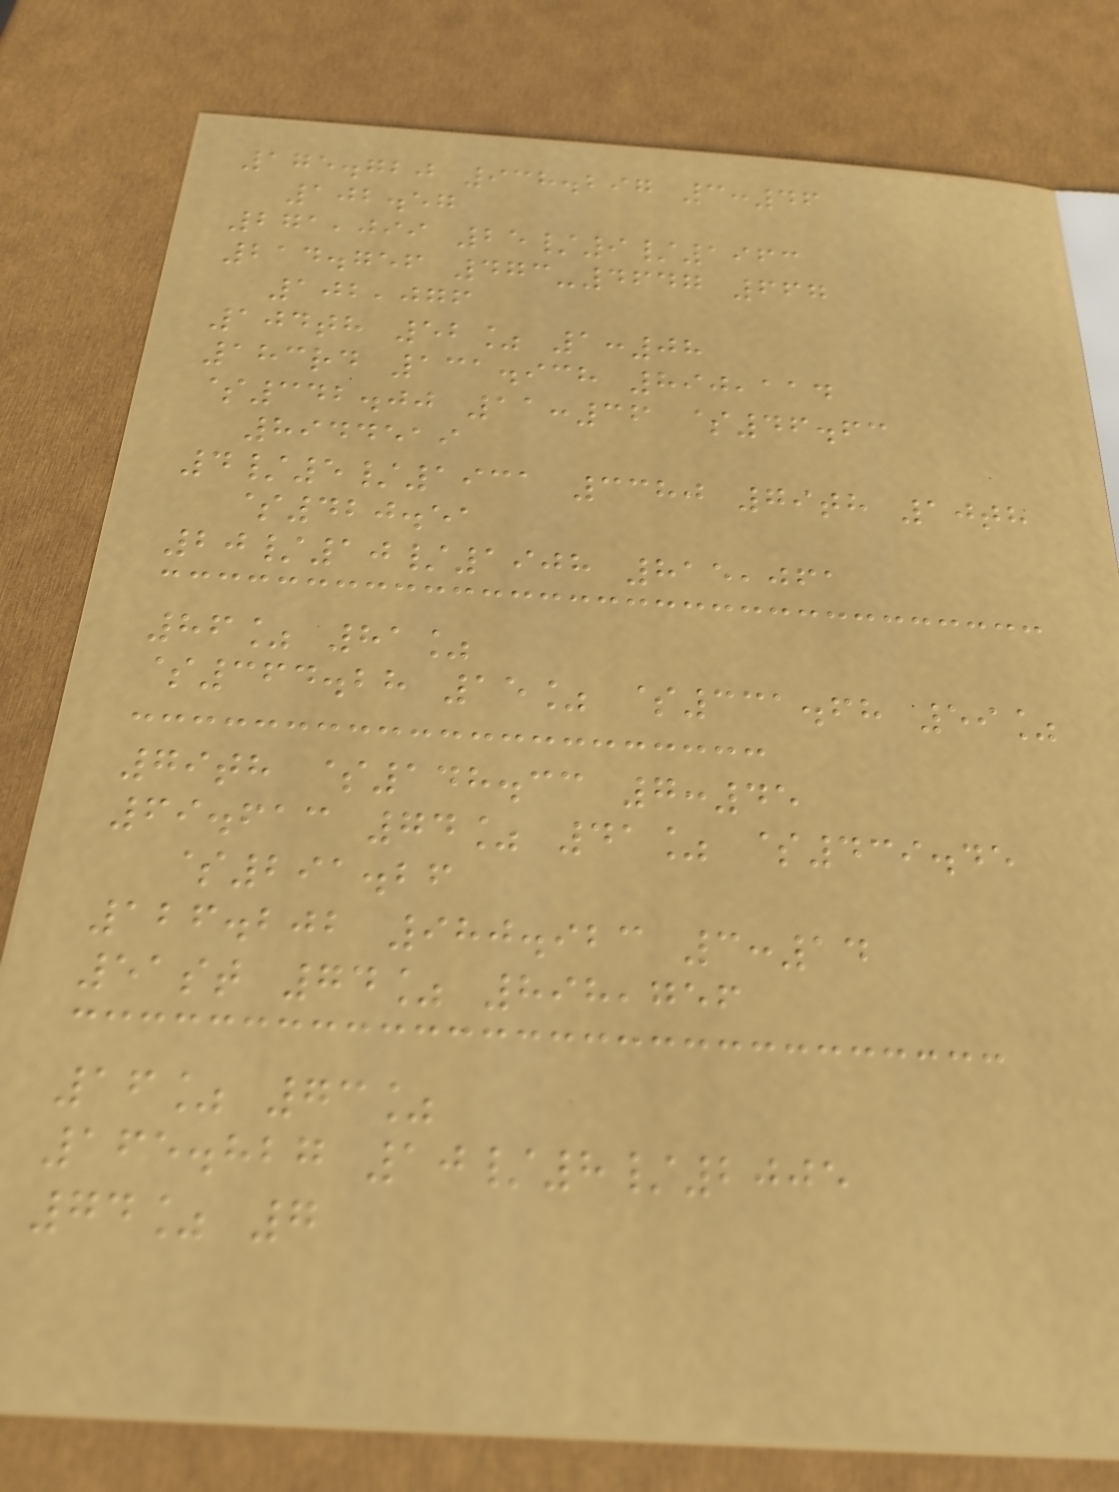175.720 938.297 3:46
102.57
271,099 25/9/1963
214.756 473-4647 667
102,076
104th 52% 1:08
183rd 131.938 890,114
$342.00 11:36 $46.63
8944519
4/5/1931 3380 79th 10th
$420.51
20/10/1908 815,061
86% 81%
$364.28 15% $331.68 59%
79th $148.33 7:45
69.613 74% 41% $439.45
$291.26
126.202 980.923 3:14
51st 74% 898,756
16% 73%
165.827 10/8/2005
74% 7
